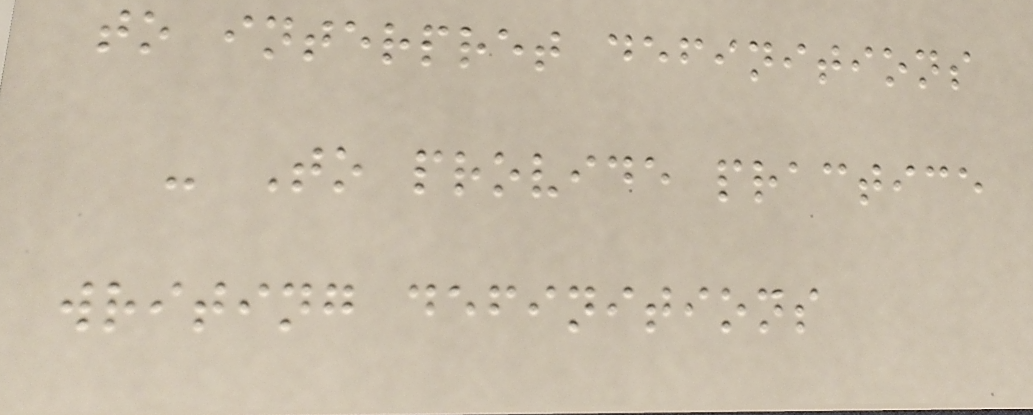to interpret definitions
- To provide practice
writing definitions
